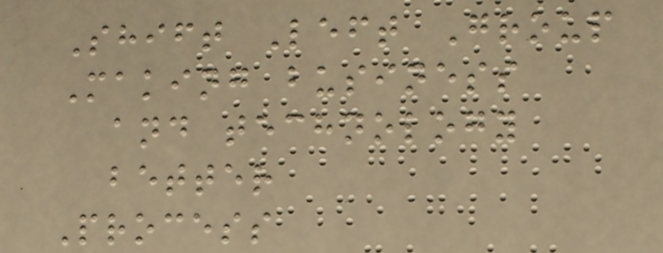Shift Left Group
Making business
and technology
better
Process
